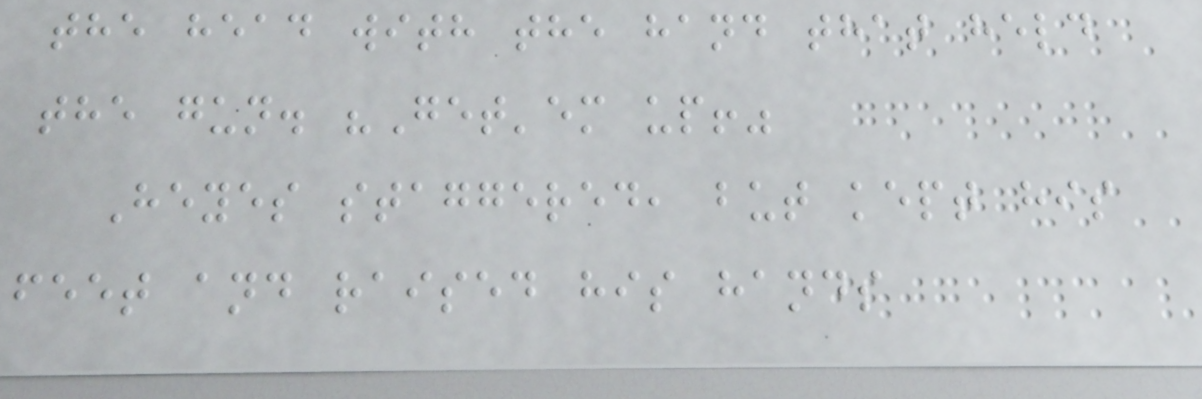the head with the hand that held
the gun. "Get'em up!"
Heyes staggered, but kept his
feet and raised his hands
